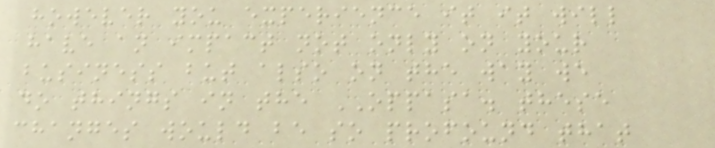however you experience it it will
have an impact not only on your
business but also on the way we
do things in the OPPASA. these
changes would be so profound that
